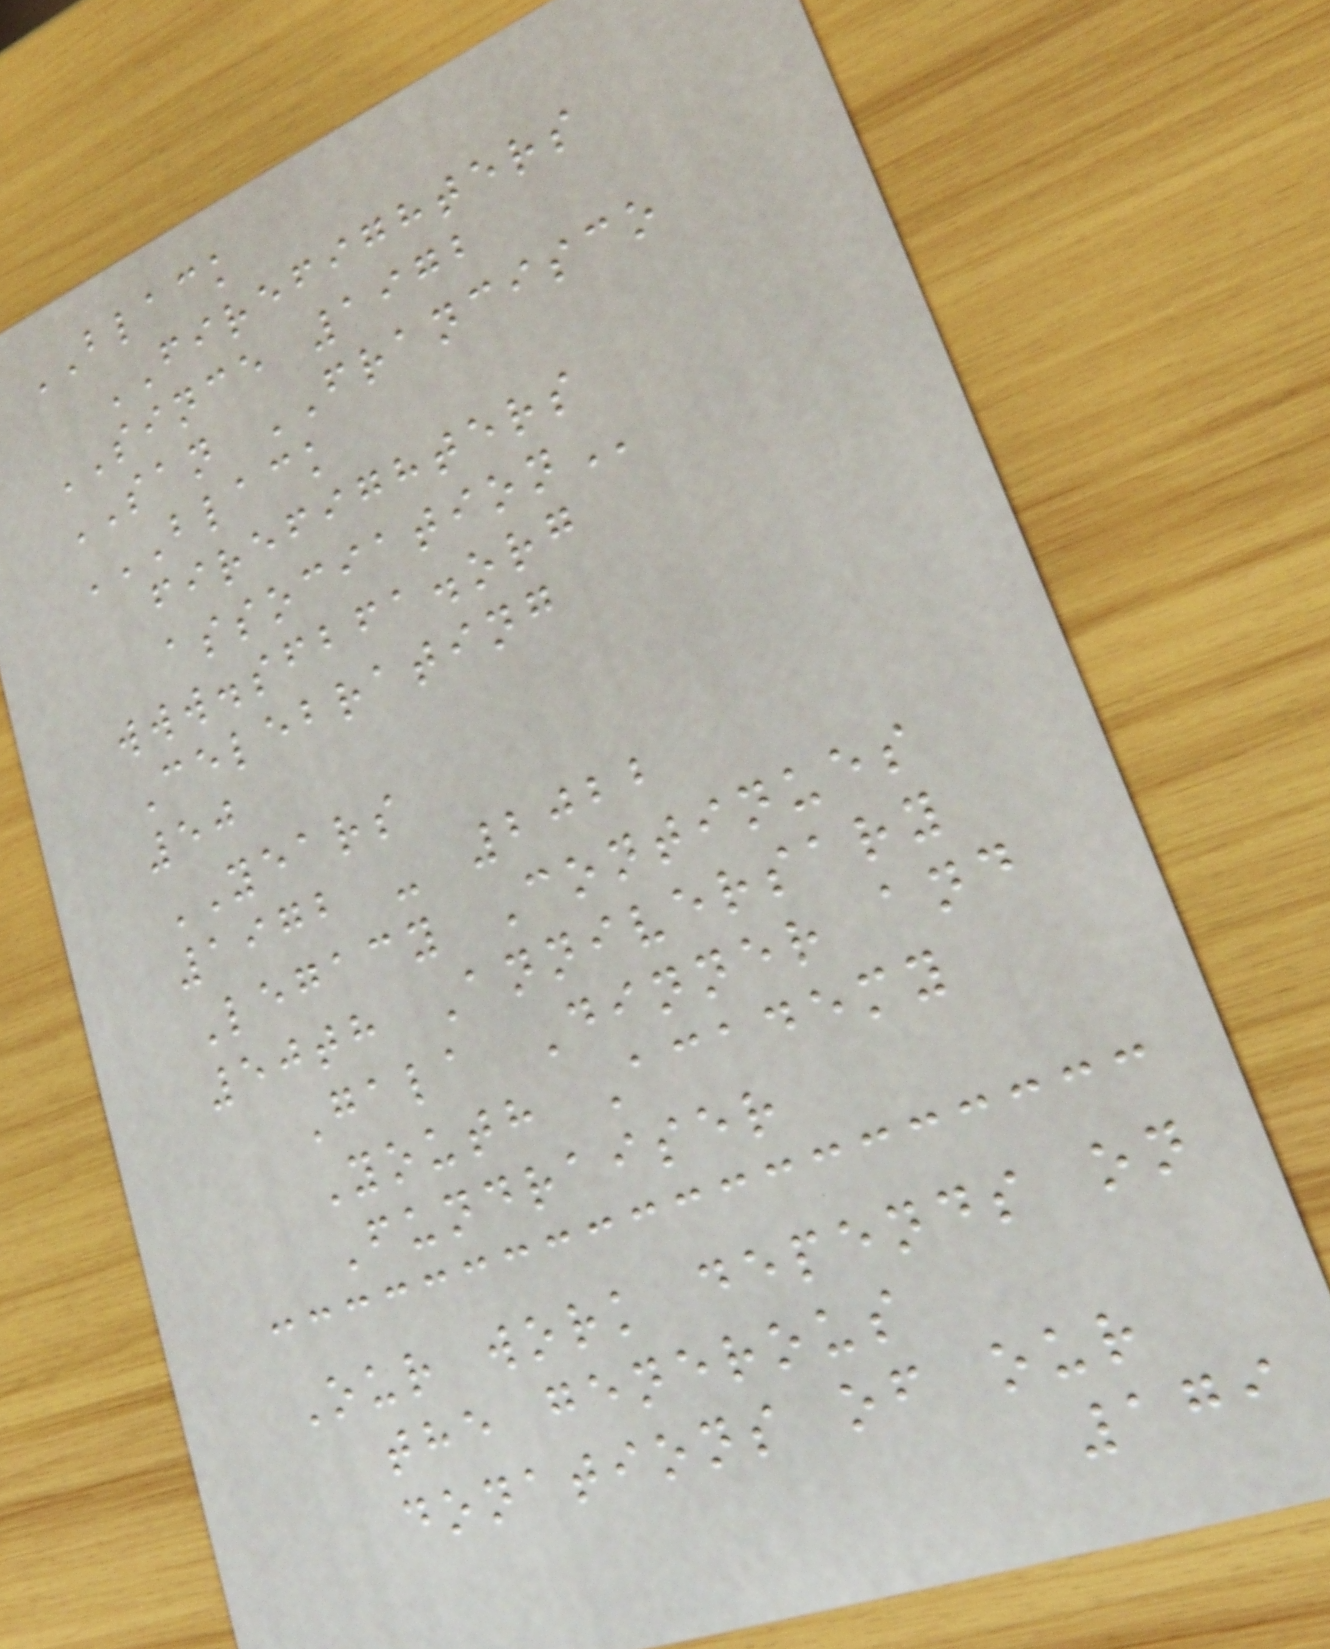BLACK
FIREFIGHTERS
SINCE 1972
SAN FRANCISCO
BLACK
FIREFIGHTERS
ASSOCIATION
www.sfbfa.org
Celebrating
50
YEARS
1972 - 2022
Legacy Continues
50th Anniversary
Gala Dinner and
Youth Academy
Fundraiser
Our work depends on
the generous
donations of our
179
